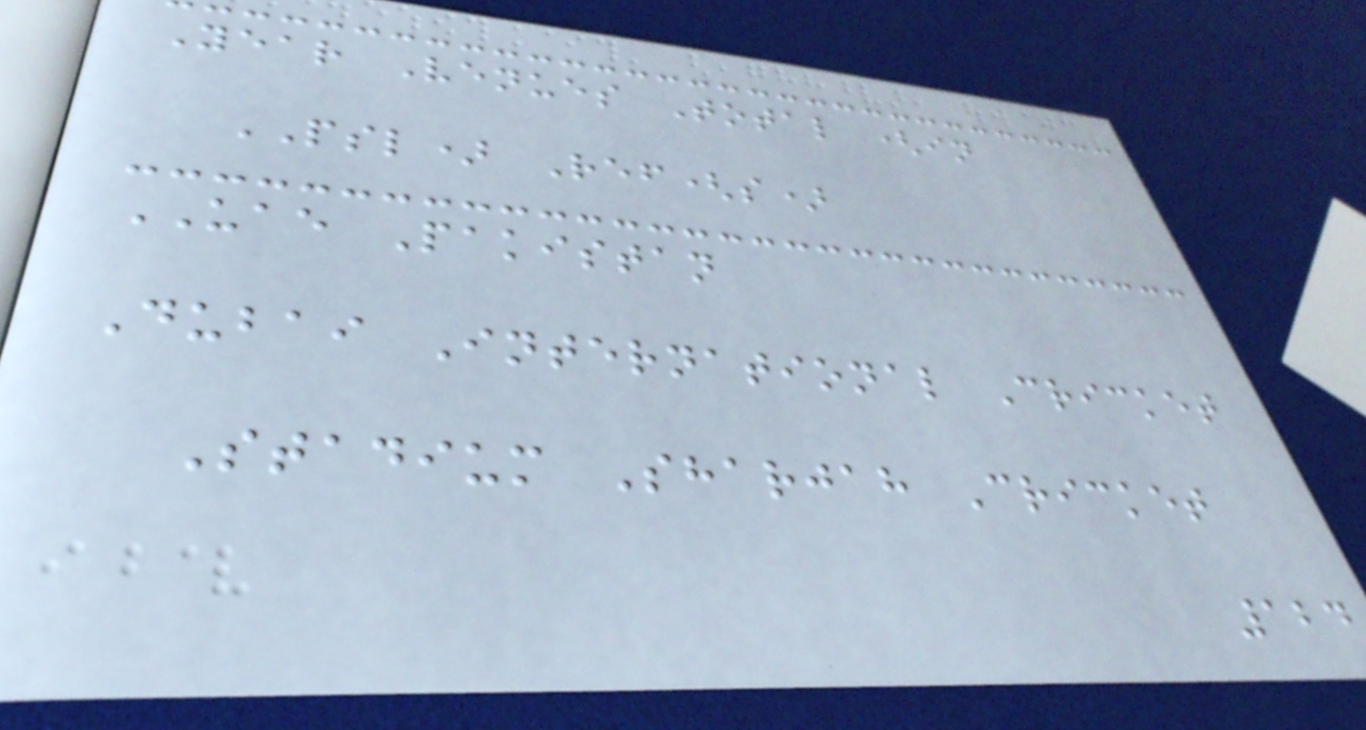Year Venues Total (in
PSL) Ref(s)
UAE Pakistan
Dubai International Cricket
Stadium Sharjah Cricket
124
